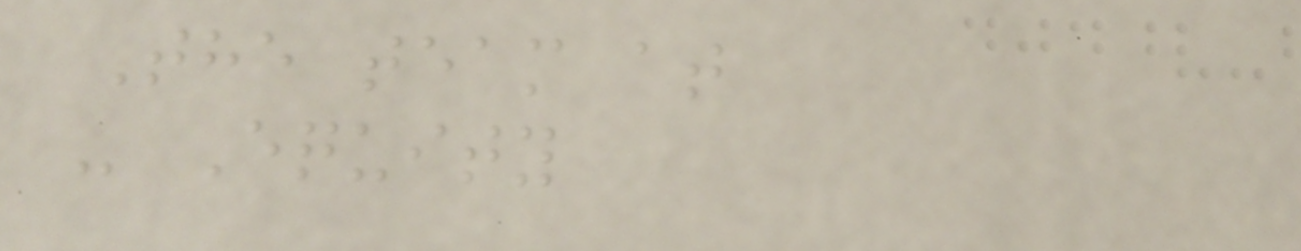The team at
- Equity
